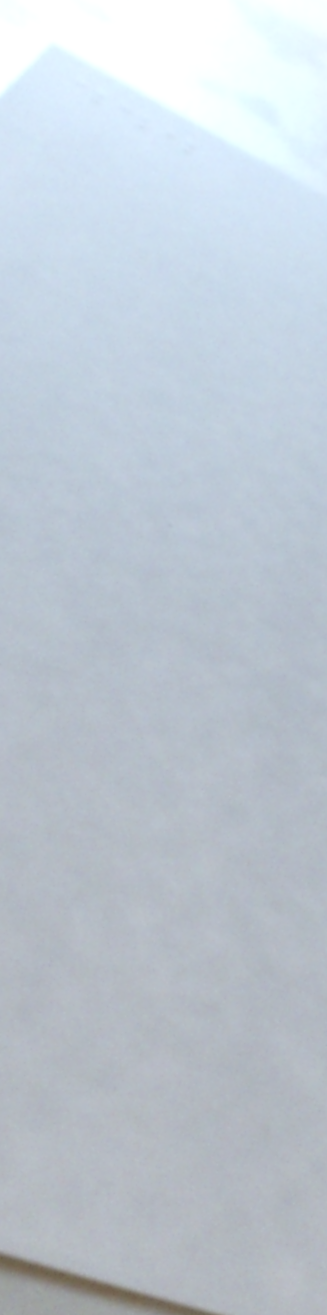...
